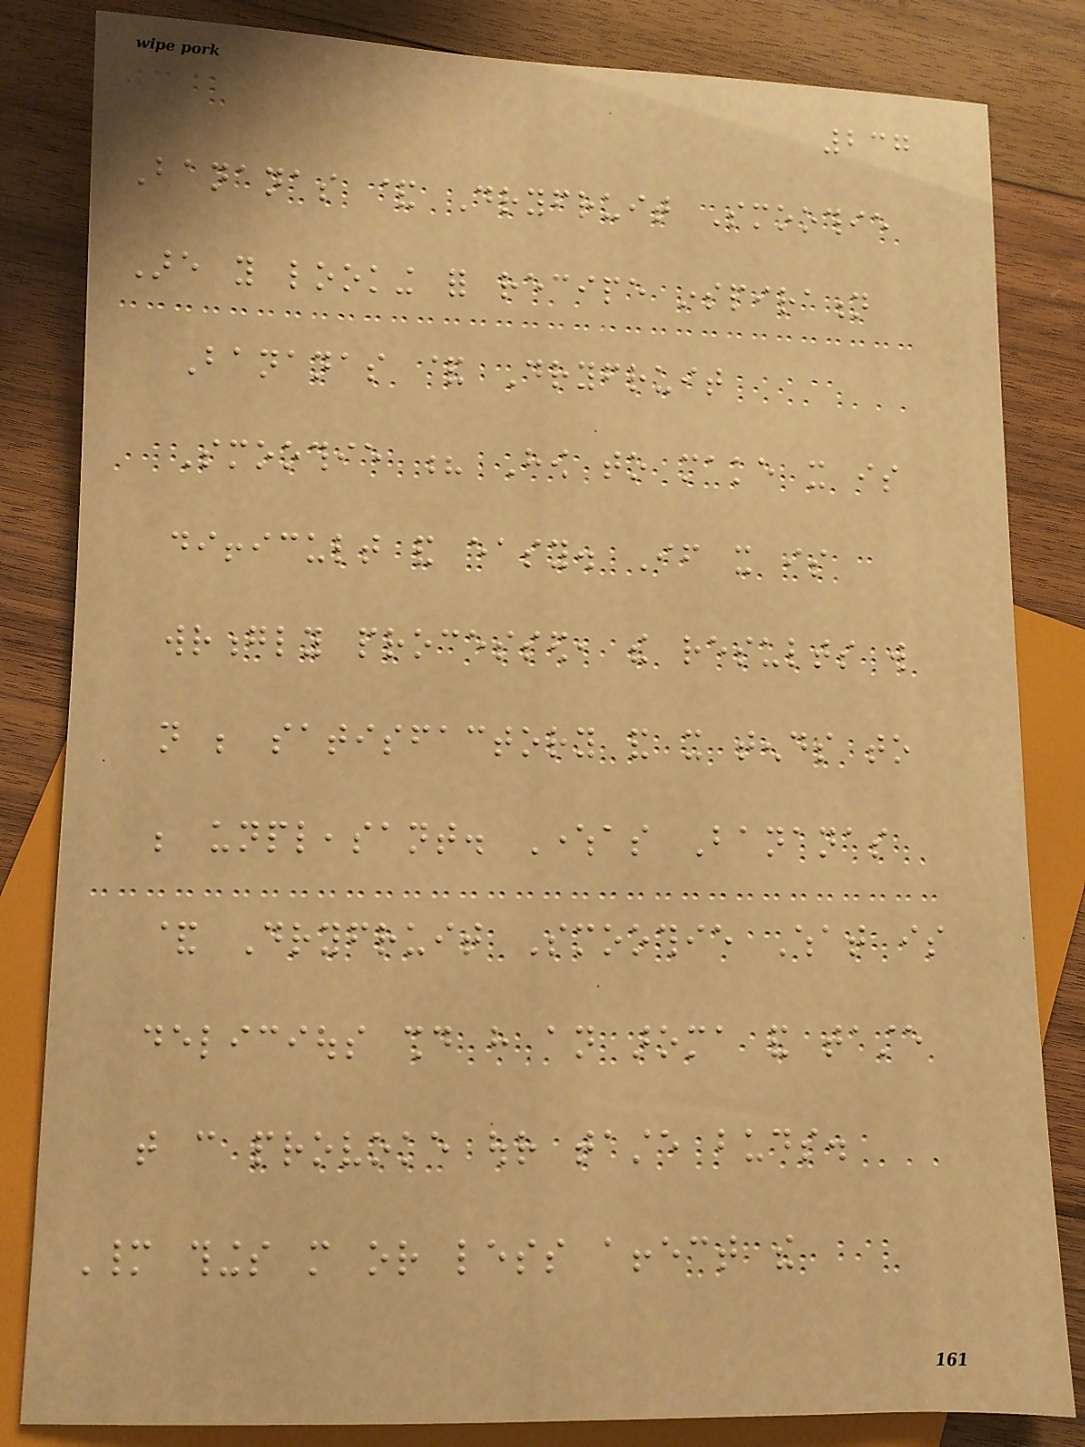237
Bananas & Dryfruit Smoothie
Are you looking for recipe inspiration
Bananas & Dryfruit
Smoothie ? How to make it is
difficult and easy. If it is
wrongly processed, the results will
not be satisfactory and it tends to
be unpleasant. Whereas Bananas
& Dryfruit Smoothie What is
delicious should have an aroma and taste
that can provoke our taste buds.
Many things more or less affect the
